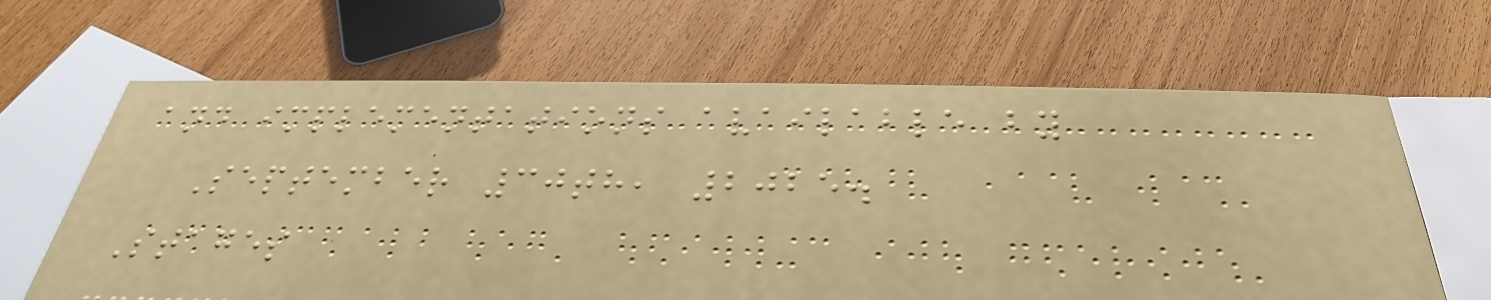and implementations available by
September 30th, 2025.
Stages
